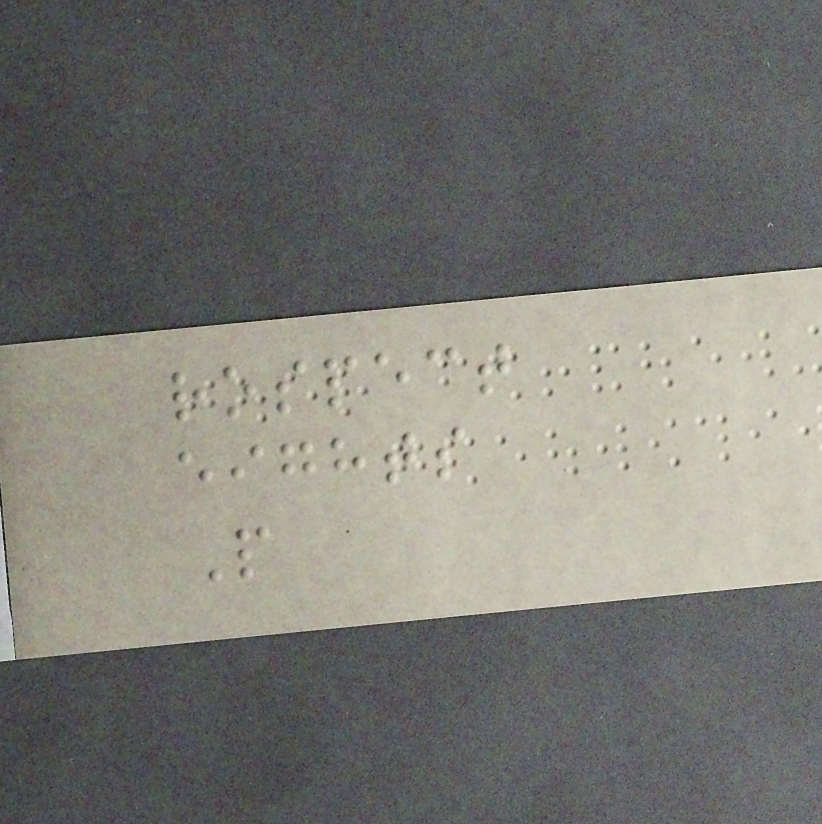rospect
eights
P
